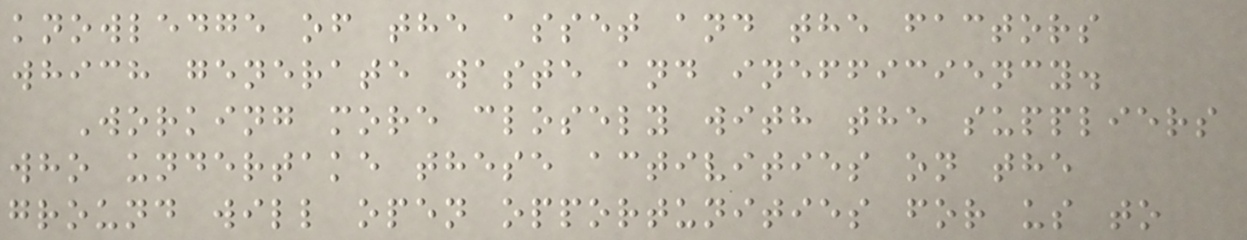knowledge of the asset and the factors
which generate waste and inefficiency.
Working more closely with the suppliers
who undertake these activities on the
ground will open opportunities for us to
